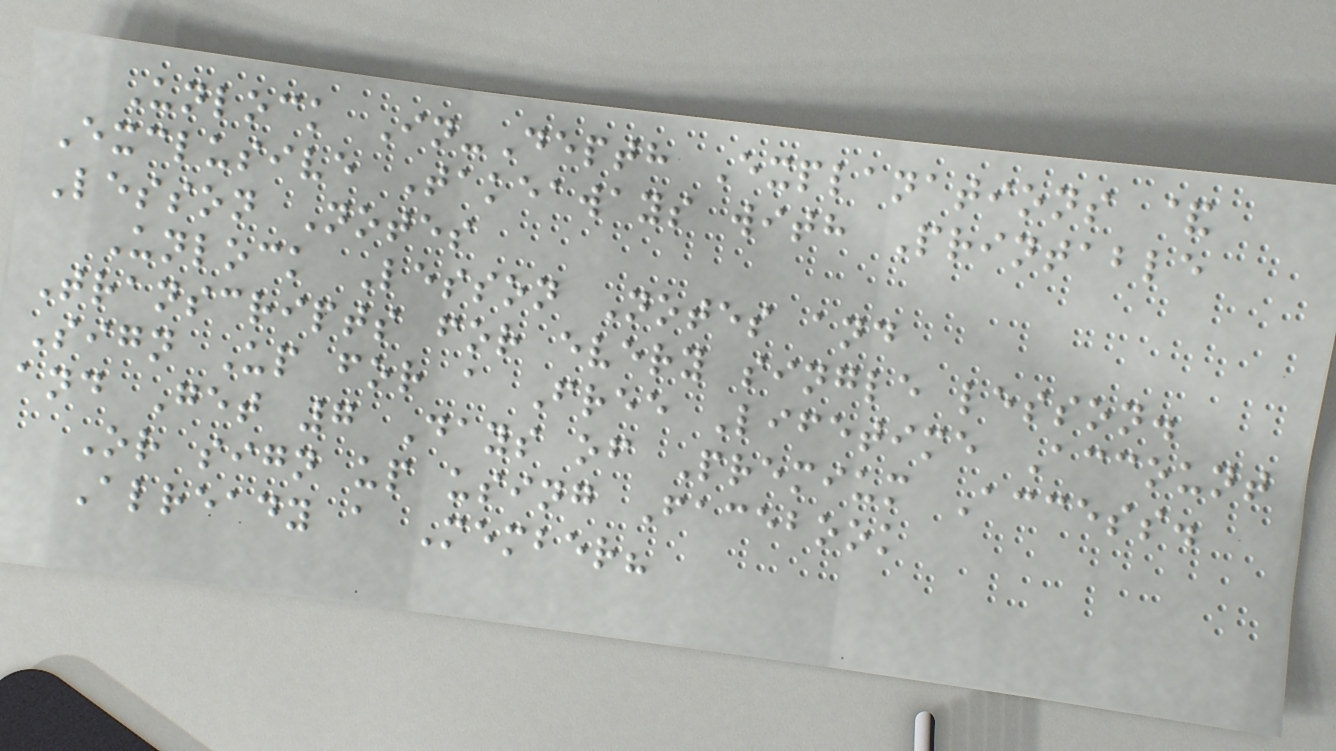Unlock In-Depth Explanations &
Exclusive Takeaways with Printable
Lesson Notes
Unlock Lesson Notes and
Transcripts for every single lesson.
Sign Up for a Free Lifetime Account
and Get 7 Days of Premium Access.
Or sign up using Facebook
Already a Member?
